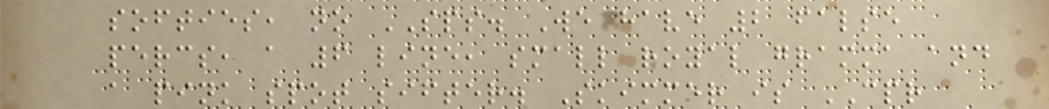softies, no SPS. We have 2 false
percs, a 6 line, small royal gramma and
a pink spot sifter. Skimmer is CPR
